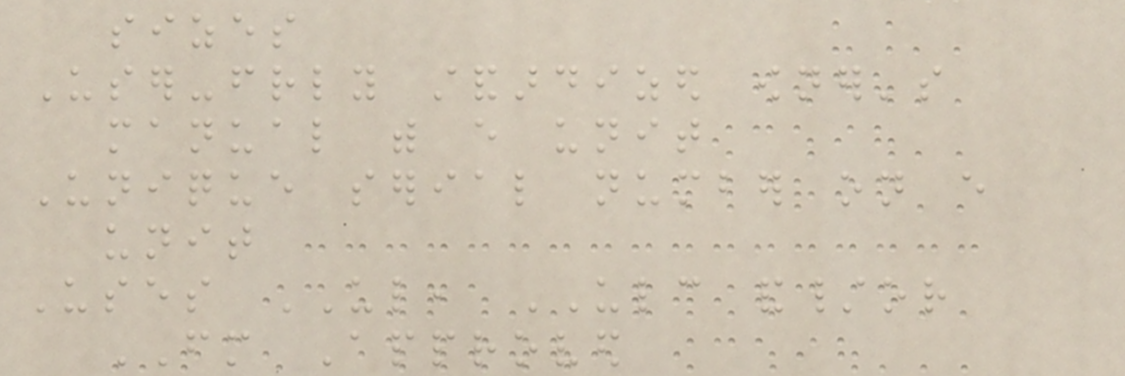sizes
User-friendly standardized owner's
manual with every unit
Unique serial number on every
unit
Uses UL, ULC and/or
FM Approved
